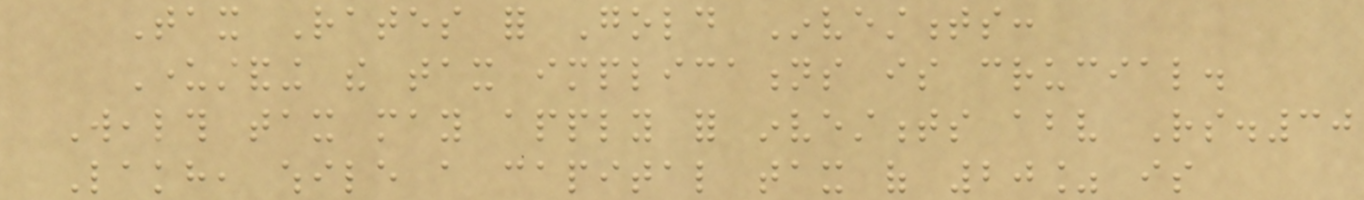Tax Rates for Gold Investments:
Understanding the tax implications is crucial.
Wealth tax may apply for investments above Rs.30
Lakh, while a capital tax of 20% is
